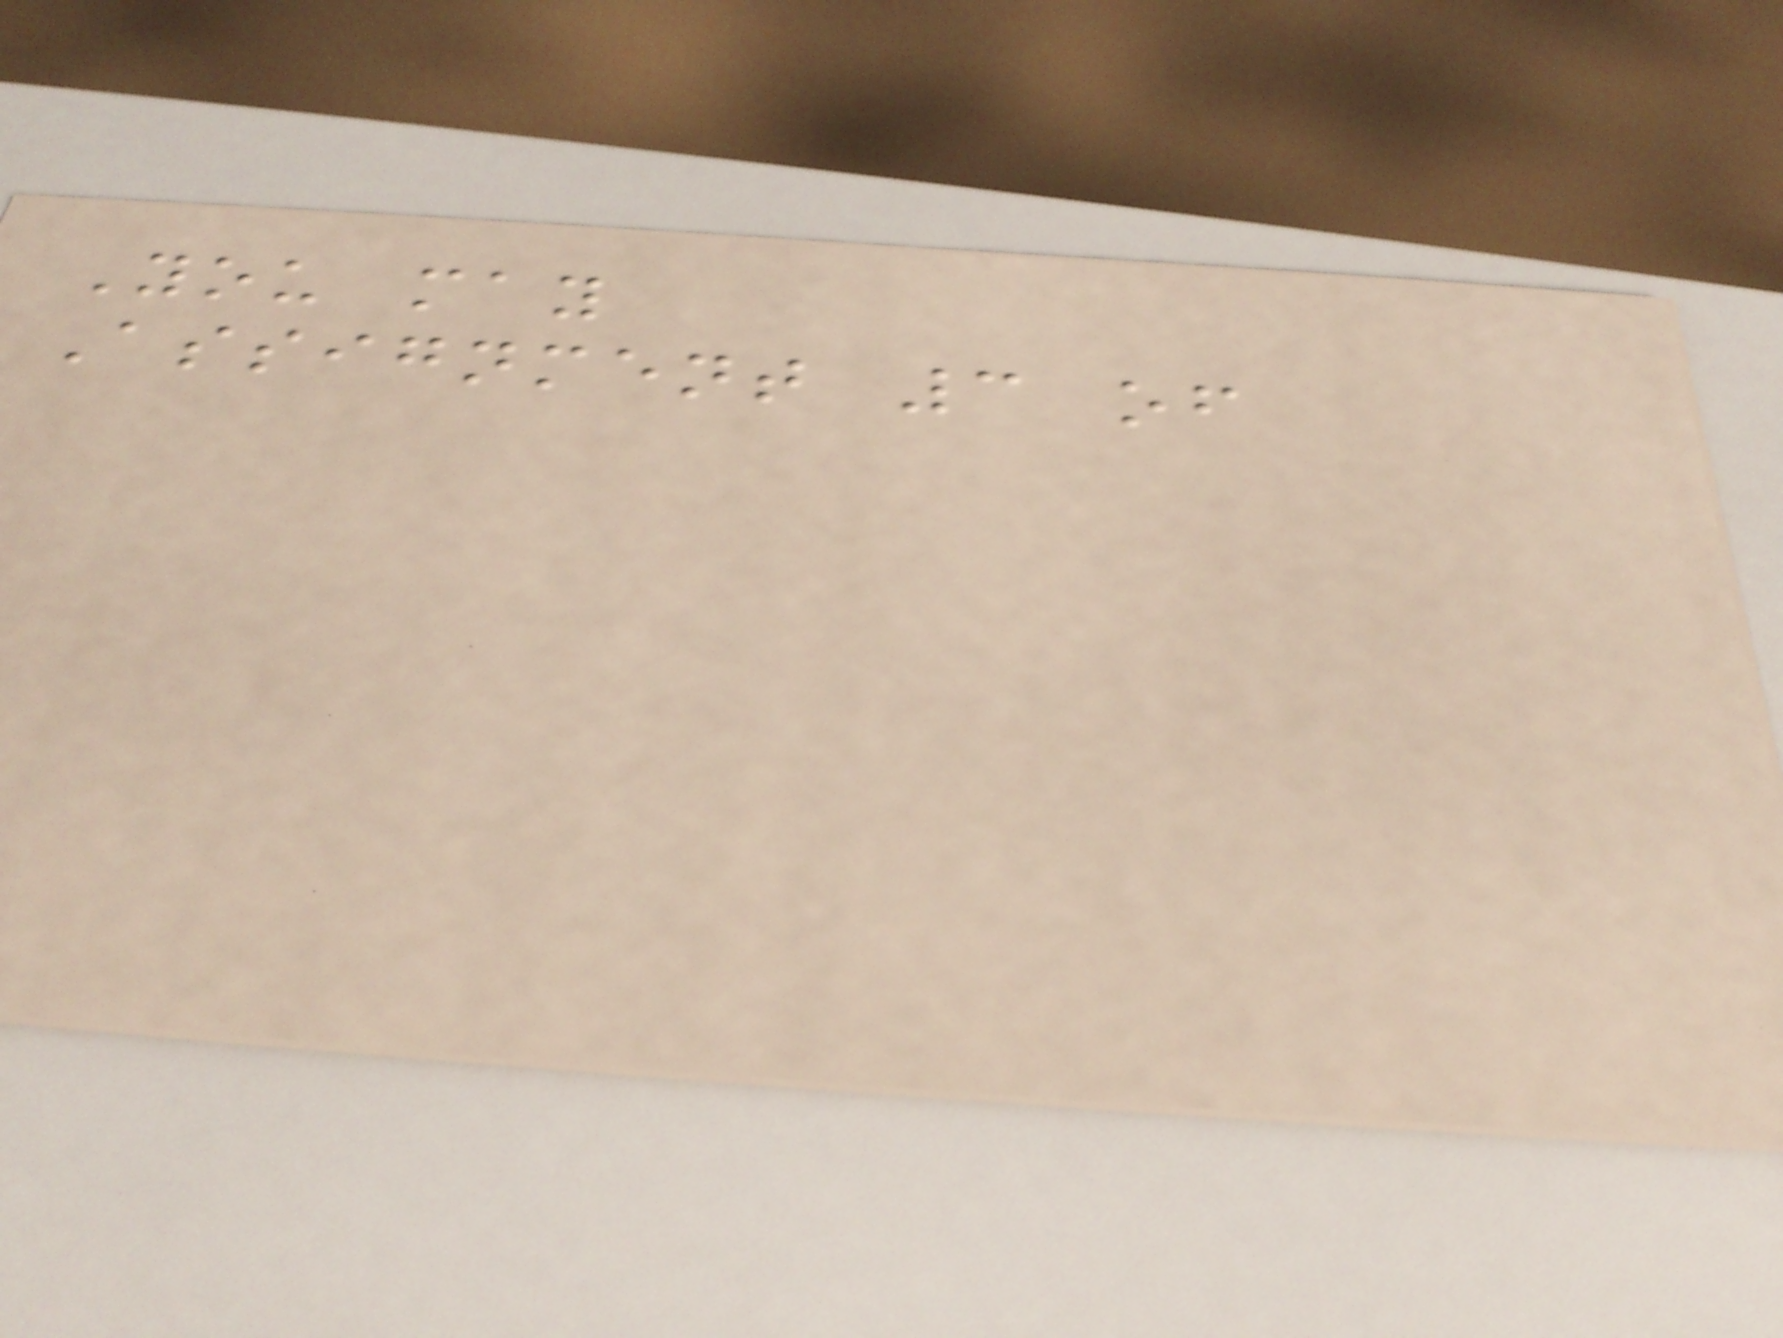You may
Assignment 3 of
